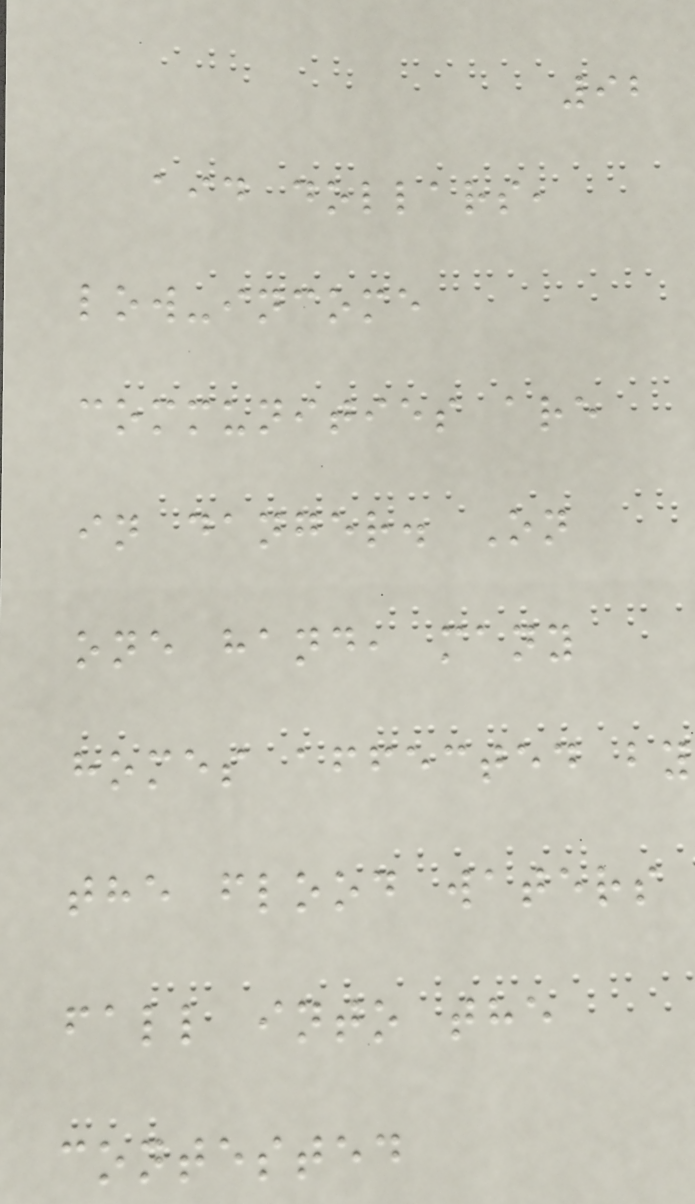92
aid dollars,
low-income
communities are
in danger. On
one hand, many
homes affected by
the flood waters
fall into the
contested
